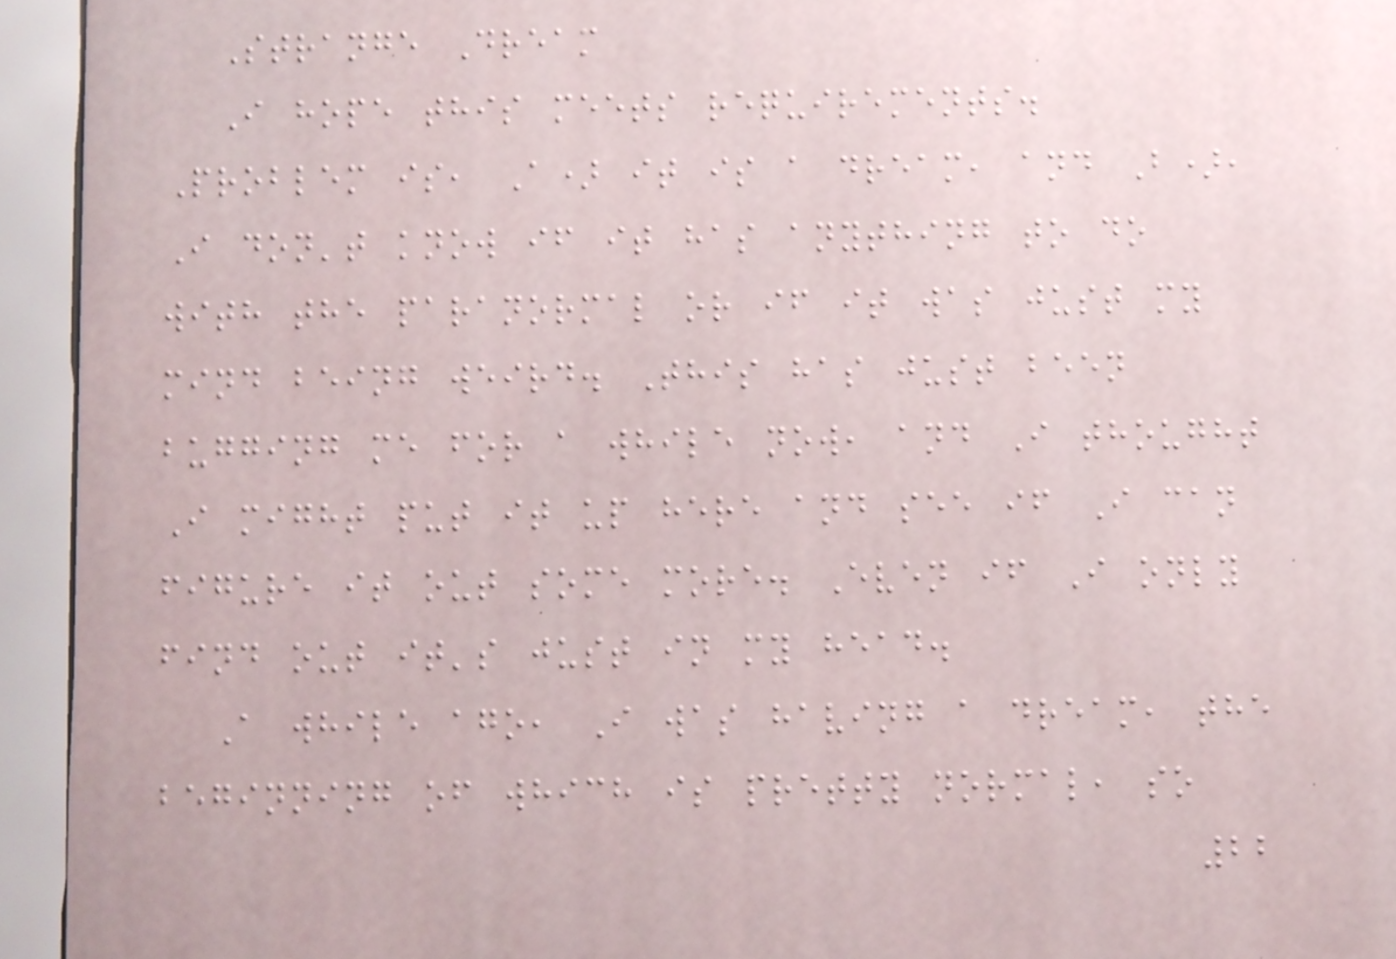Strange Dream
I hope this meets requirements.
Problem is, A) it is a dream, and B),
I don't know if it has anything to do
with the paranormal or if it was just my
mind being weird. This has just been
bugging me for a while now, and I thought
I might put it up here and see if I can
figure it out some more. Even if I only
find out it's just in my head.
A while ago, I was having a dream, the
beginning of which is pretty normal, so
22
